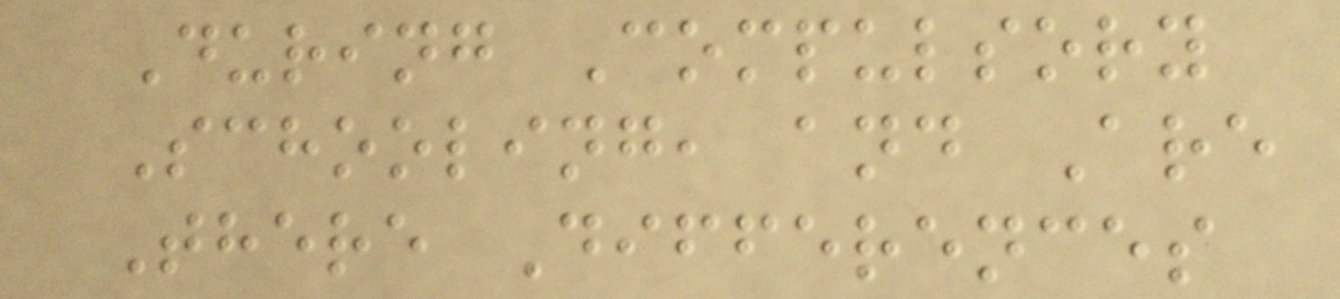During Compulsory
Schooling, and Are
There Differences
